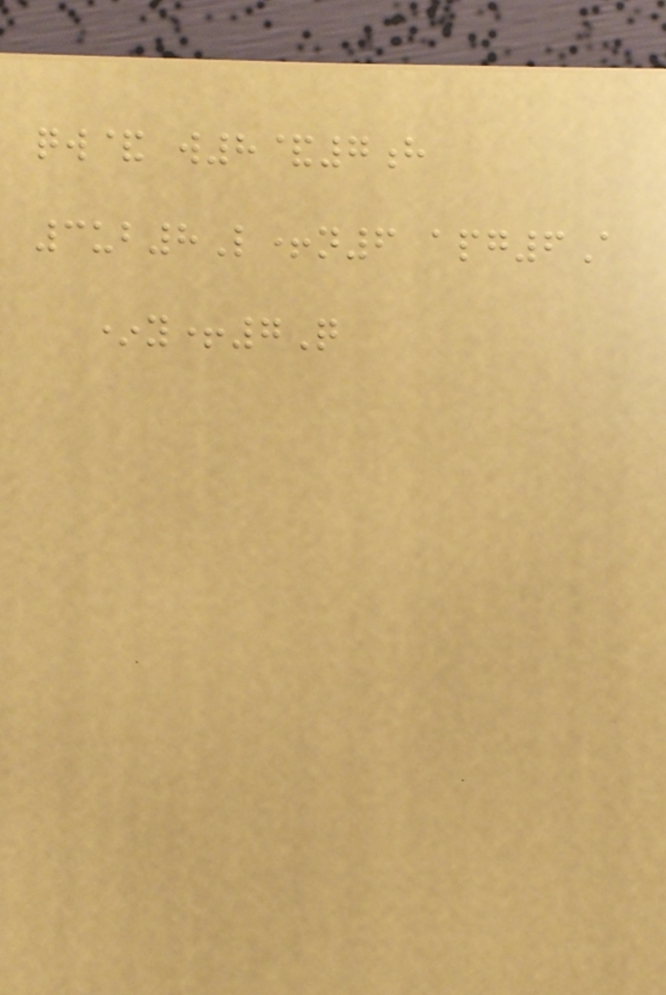qw& w8&7h
3ub8L+n6 apg6A
*y+7Q
